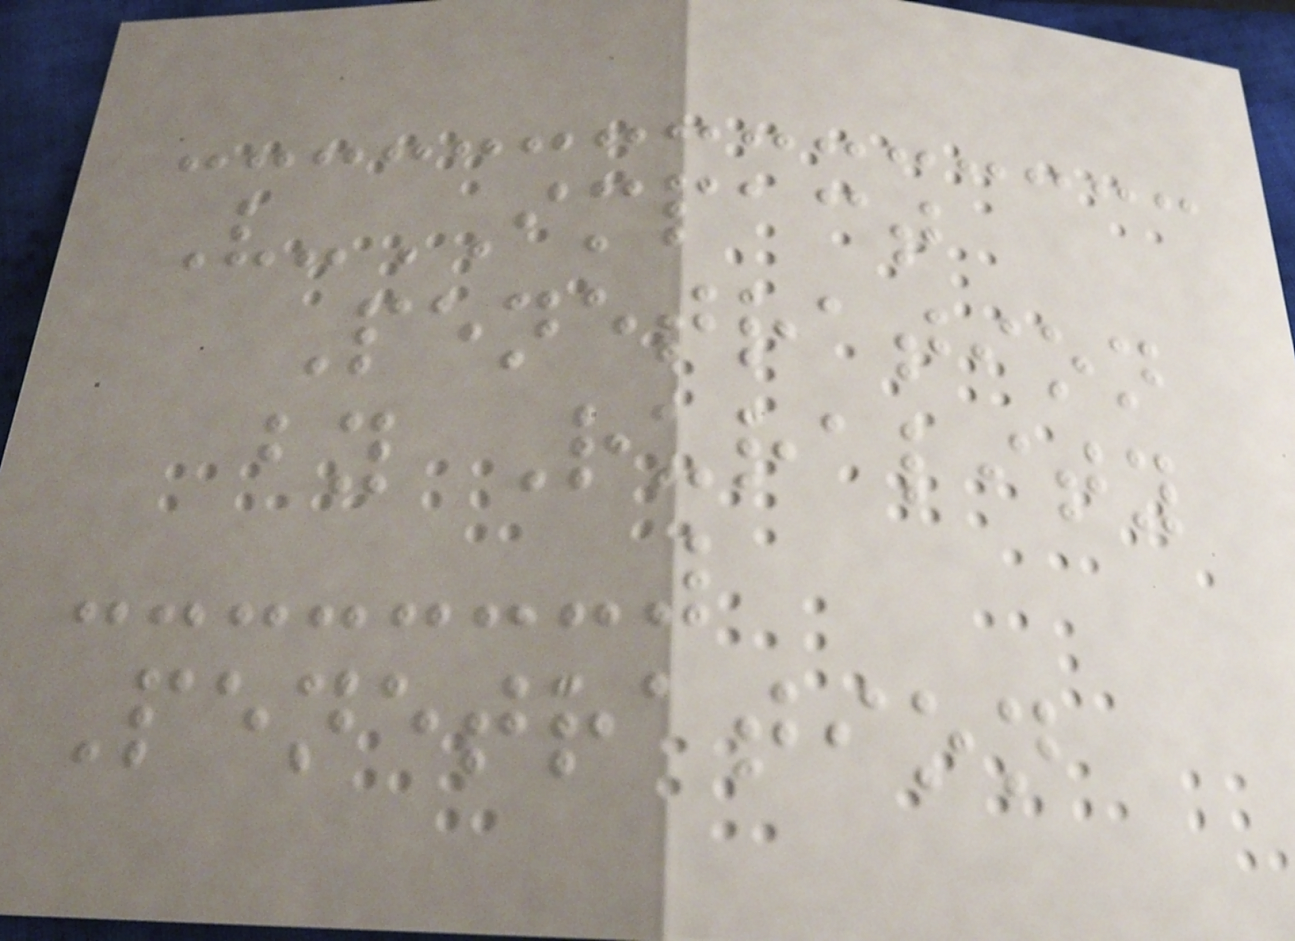V-IMPACT
Penetration
by Rurality
Penetration
